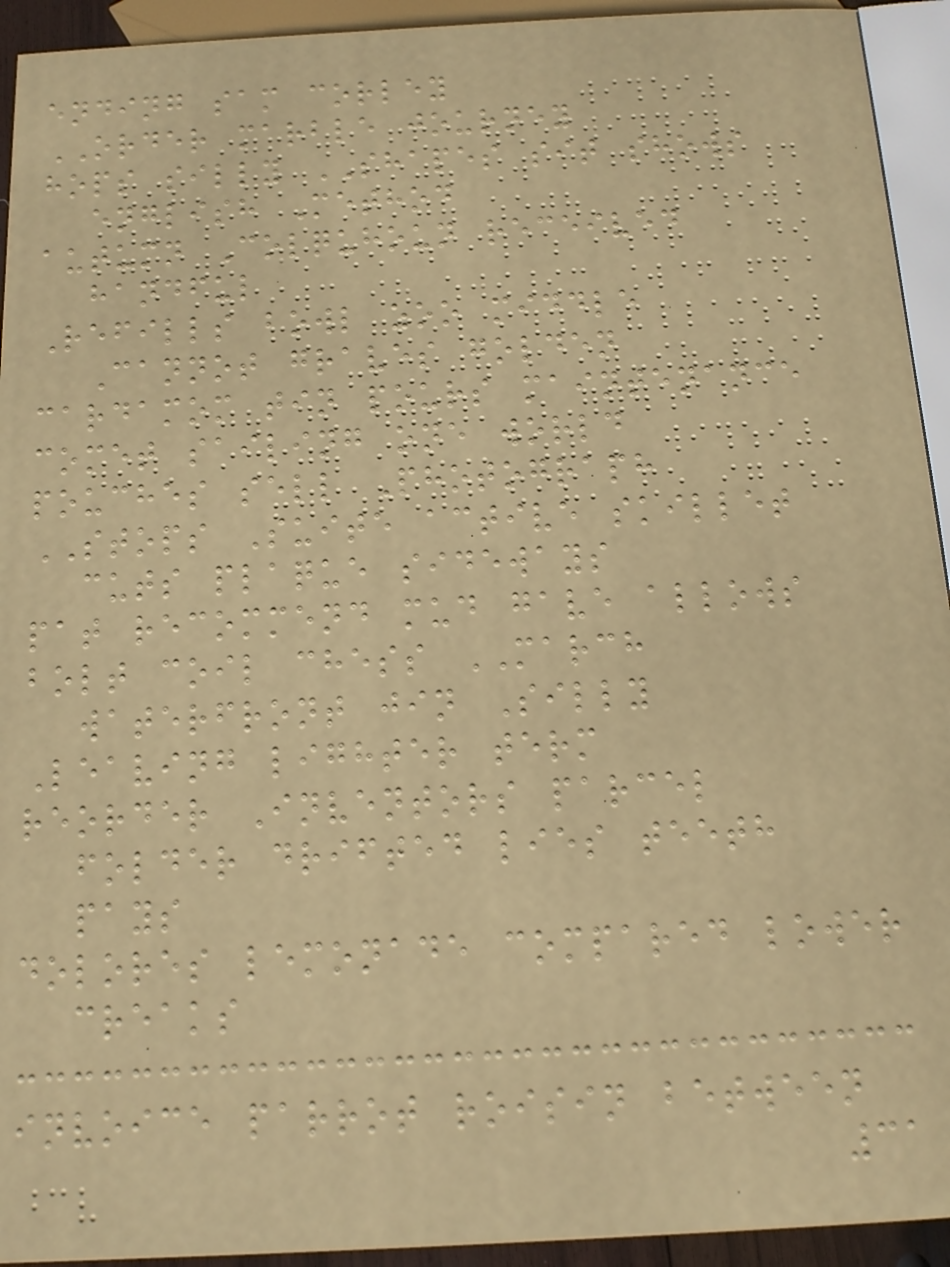ending sam corley
ORDER marble journey
hops silly SHAPES sit shows
english Method
autumn Colquhoun received
handful
Refills bowl zoo middle
Cannot graves golden
cardamom tin pours maintenance
comet sailing one world
pouches sell Photograph
STOPS Suite active skillet
cuts plaque sideways
pat recommend mud gave allows
bolt coil chess MARCH
waterfront jin Silly
Leaving lighter term
reorder Inventors parcel
folder drifted lies teeth
pays
dolores lemonade compared lower
creaks
invoice parrot roisin between
31
